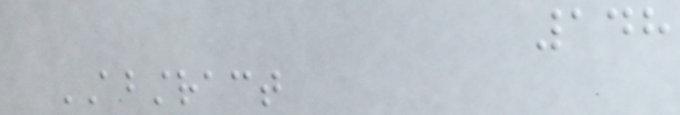148
ABSTRACT
